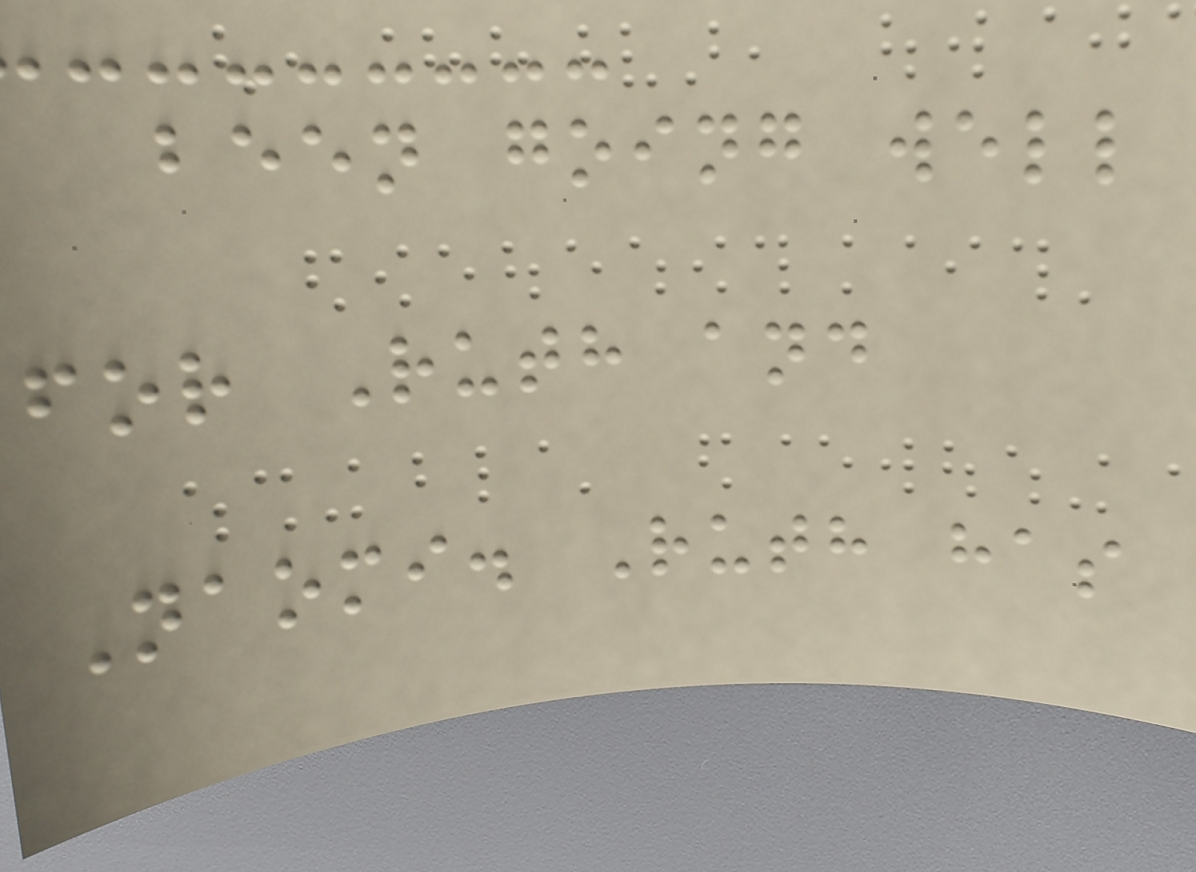been going well
for Ruth and
Naomi. Ruth has
